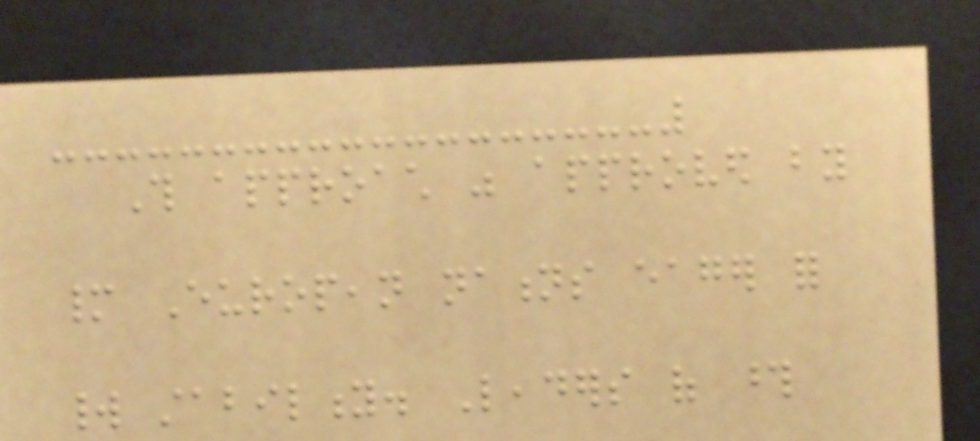This approach was approved by
many European nations eager for
world stability. Leaders of those
